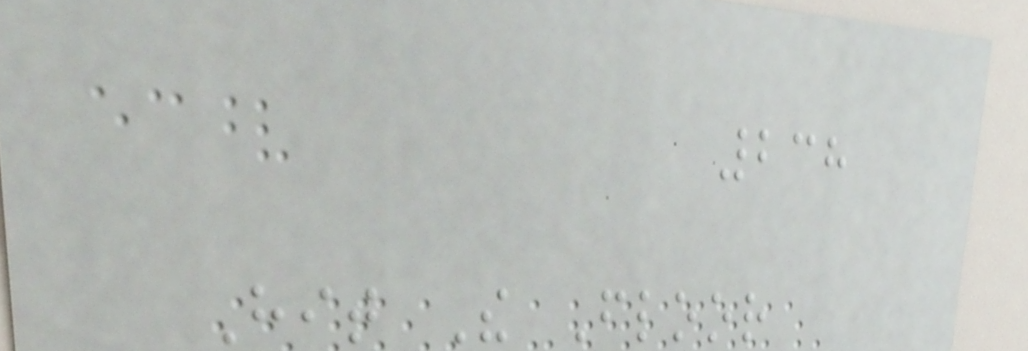238
Hit The Floor
